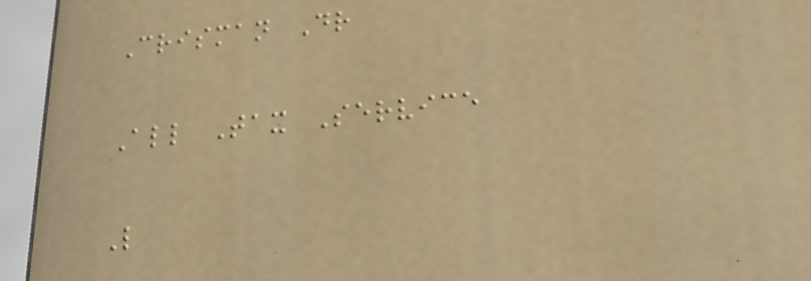Crisman Dr
All Tax Service
L
